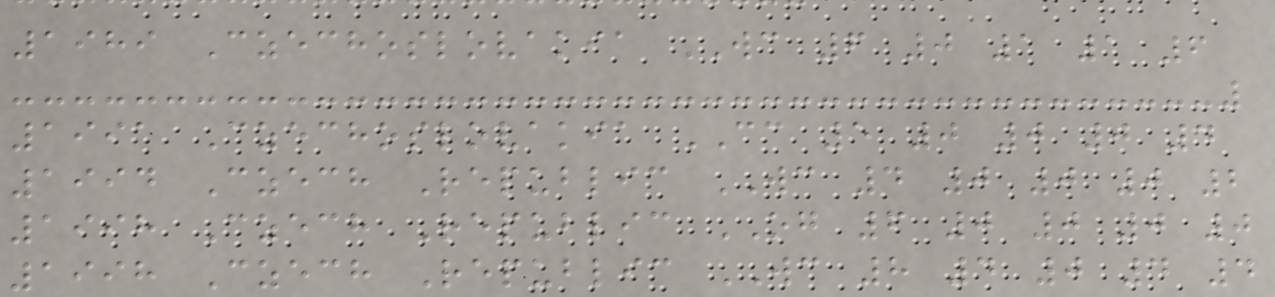1989 Czechoslovakia WC 6 0 1 1 6
1991 Czechoslovakia CC 5 0 0 0 4
1994 Czech Republic WC 4 0 0 0 2
1998 Czech Republic OG 6 0 0 0 0
1998 Czech Republic WC 8 4 0 4 4
